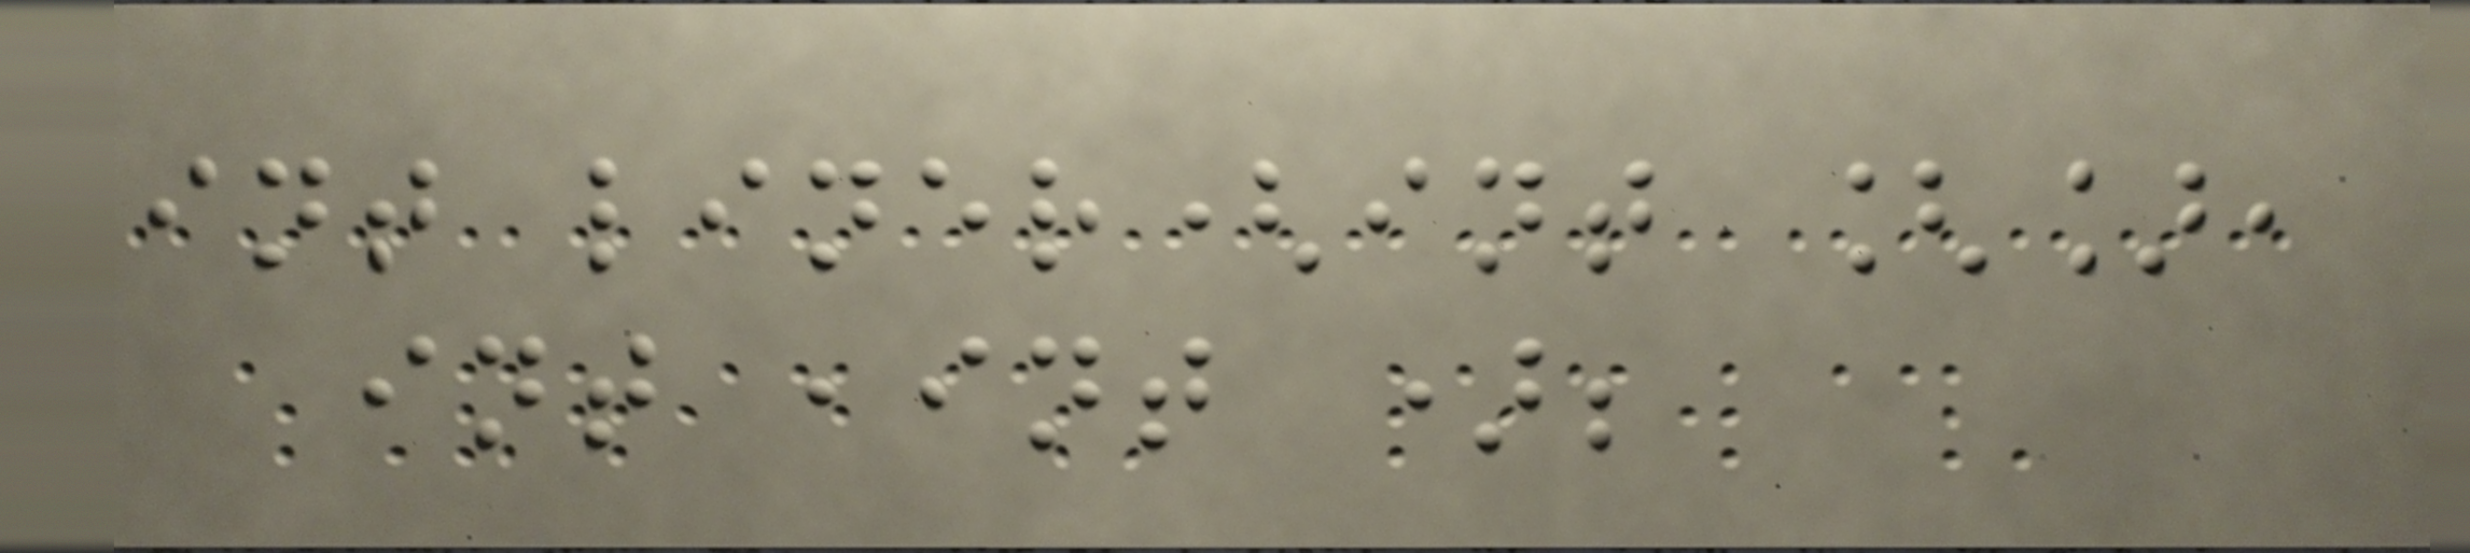int liner(int [],
int ,int );
